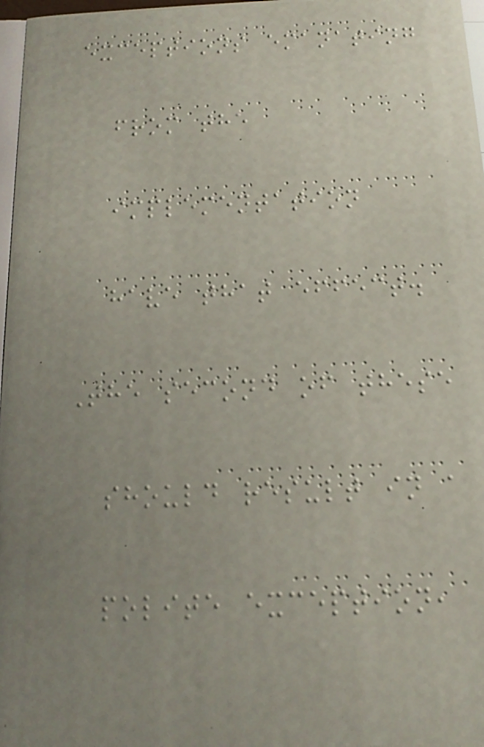exceptions emanating
from the
implementation
have that effect.
The second of these
should result in a
polite exception,
